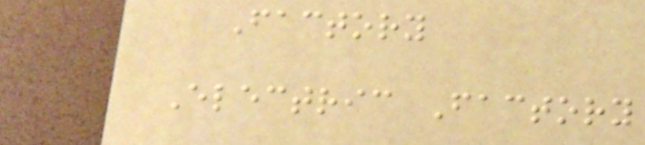Factory
Electric Factory
